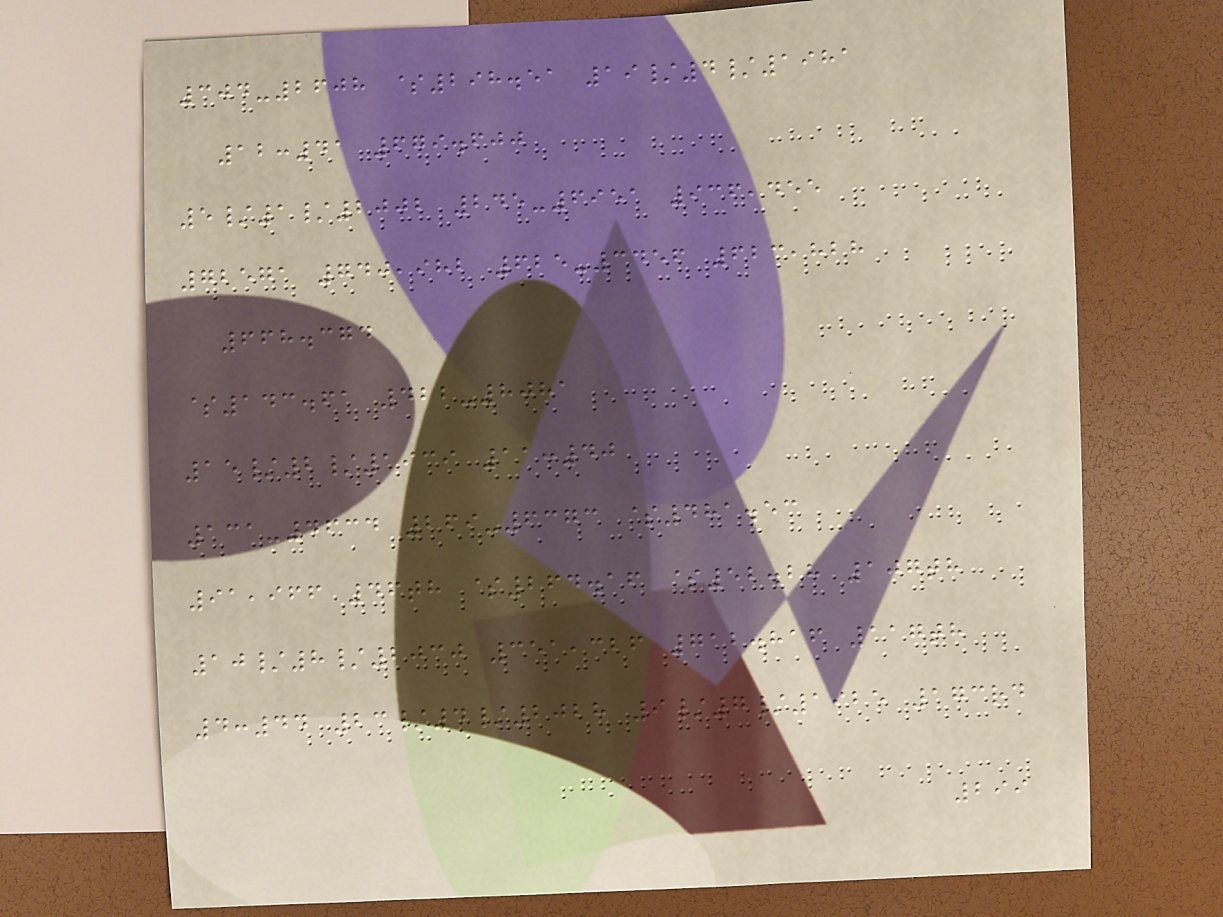304-2608 $298.51 19/4/1981
12:41 679.600
5/1/2002 245-6951 936,455
72571 740,982 625-3456 623,828
668.374
$143.61 422-8081
15/2/1939 11:40
131-4634 269-6373 $481.53
91,966 46th $264.16 $52.28 107th
10/8/2030 351,326 712.816 117th
4:44 23/4/2028 9/7/1925 173rd
299
